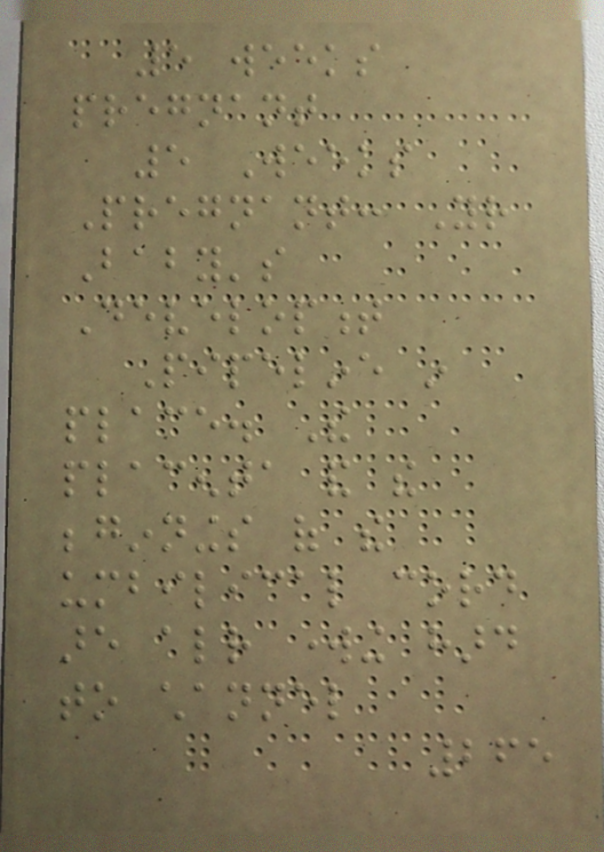5 weeks
pregnant
5 Weeks
Pregnant: Your
Baby's
Development
Pipeline in
place. The
placenta and the
beginnings of the
umbilical cord
are already working hard
to channel
265
